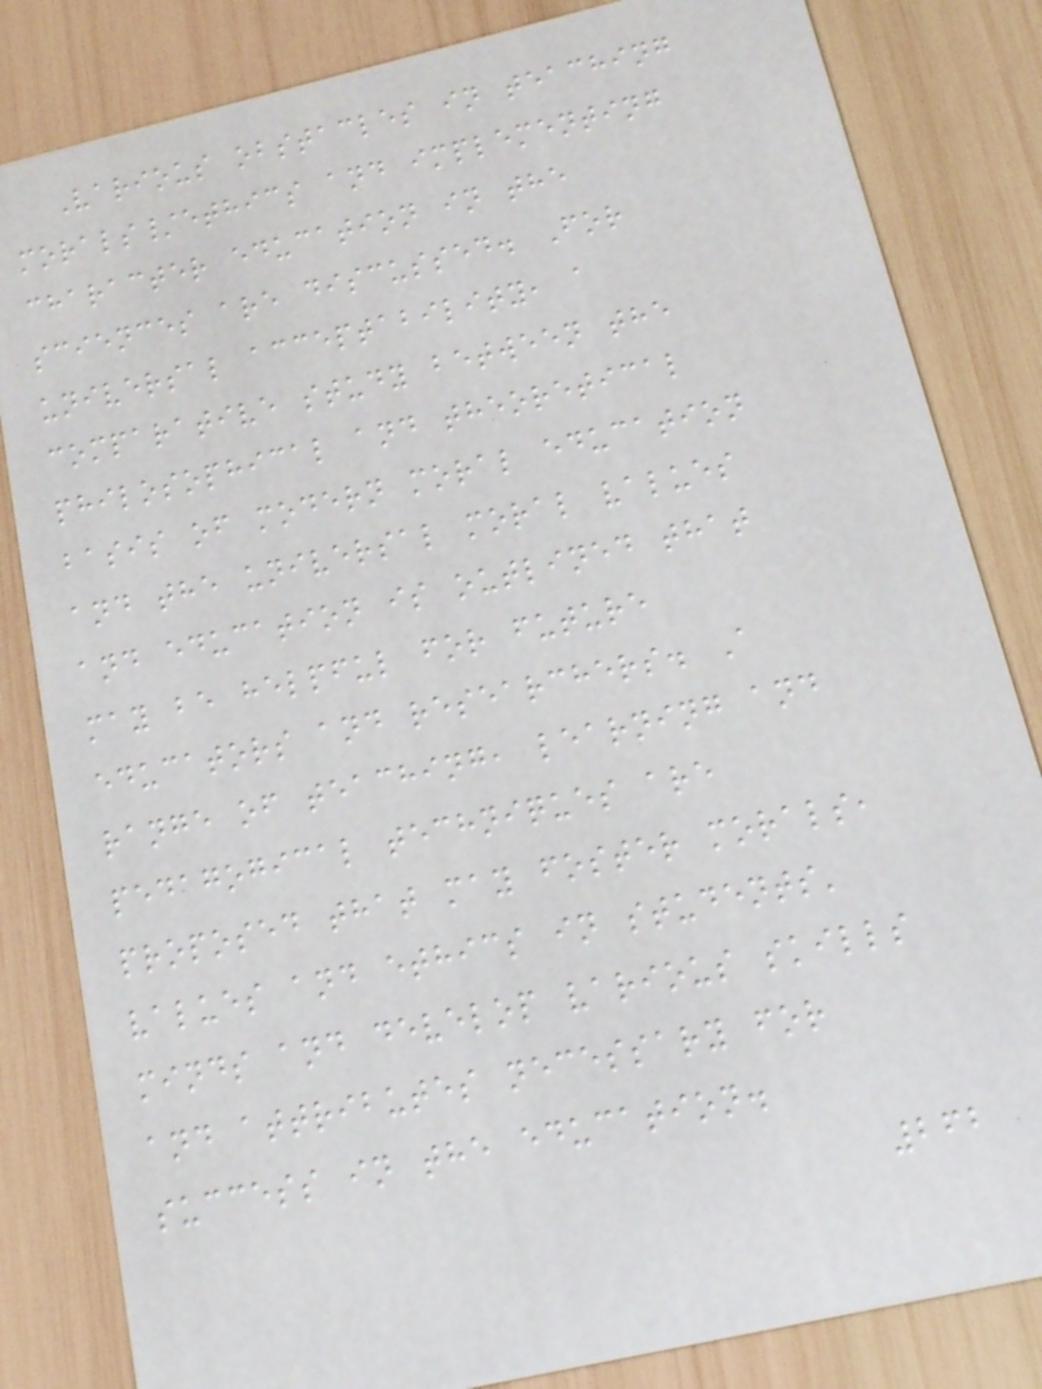Various obstacles in teaching
morals/ethics and implementing
character education in the
sciences are discussed. For
universal acceptability, a
comparative study between the
philosophical and theoretical
basis of modern moral education
and the universal moral values
and education is outlined that
may be helpful for future
educators and researchers. A
range of teaching, learning and
pedagogical techniques are
proposed that may foster morals,
values and ethics in students'
minds and develop various skills
and attributes necessary for
success in the education.
262
